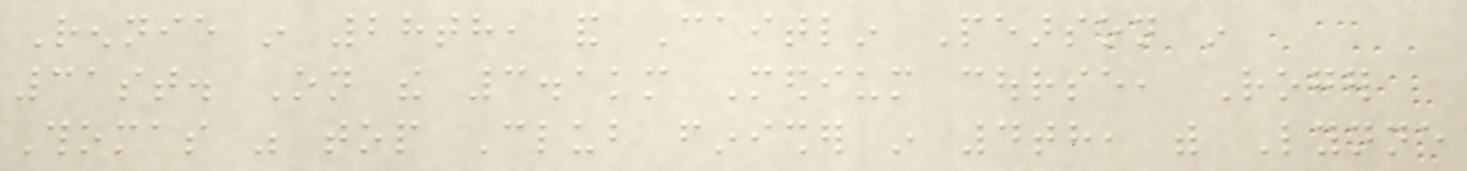Rennie in 28th, and Caitlin Pearson in
31st. On the 3.1km Medium course, Roger
Thomas was top Club finisher in 4th, with Lynne
